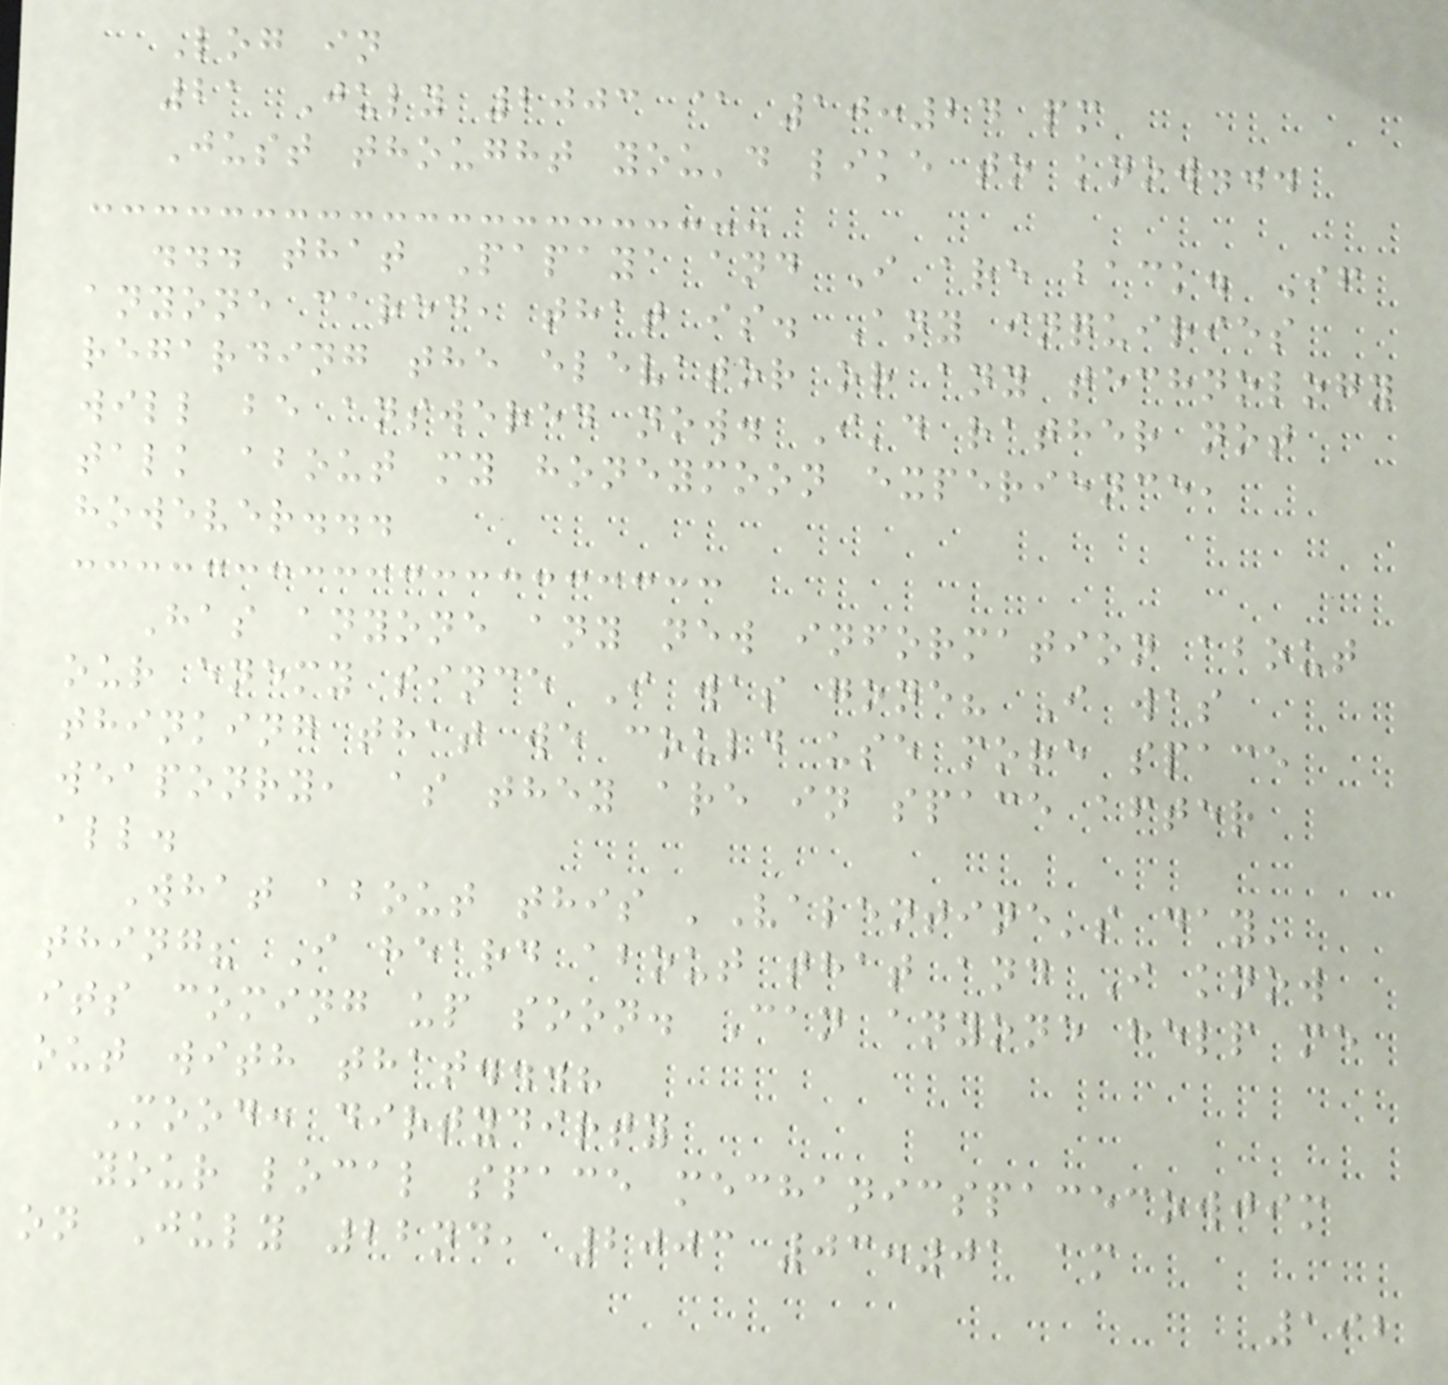Log in
21 July 2003 @ 10:24 pm
Just thought you'd like to know...
... that Papaya and I are back. If
anyone cared, that is. Any inquiries
regarding the elevator or any technology
will be answered now. I'd rather not
talk about my honeymoon experience,
however...
Has anyone any new information about
our enemy since I was gone? I was
thinking that we could use more space
weaponry, as they are in space after
all.
What about this 'Valentine's day'
thing? I heard about that and I know
its coming up soon. Can anyone help me
out with that...?
Mood: dirtydirty
your local space mechanicspacecowjim
on July 22nd, 2003 03:01 am
192
